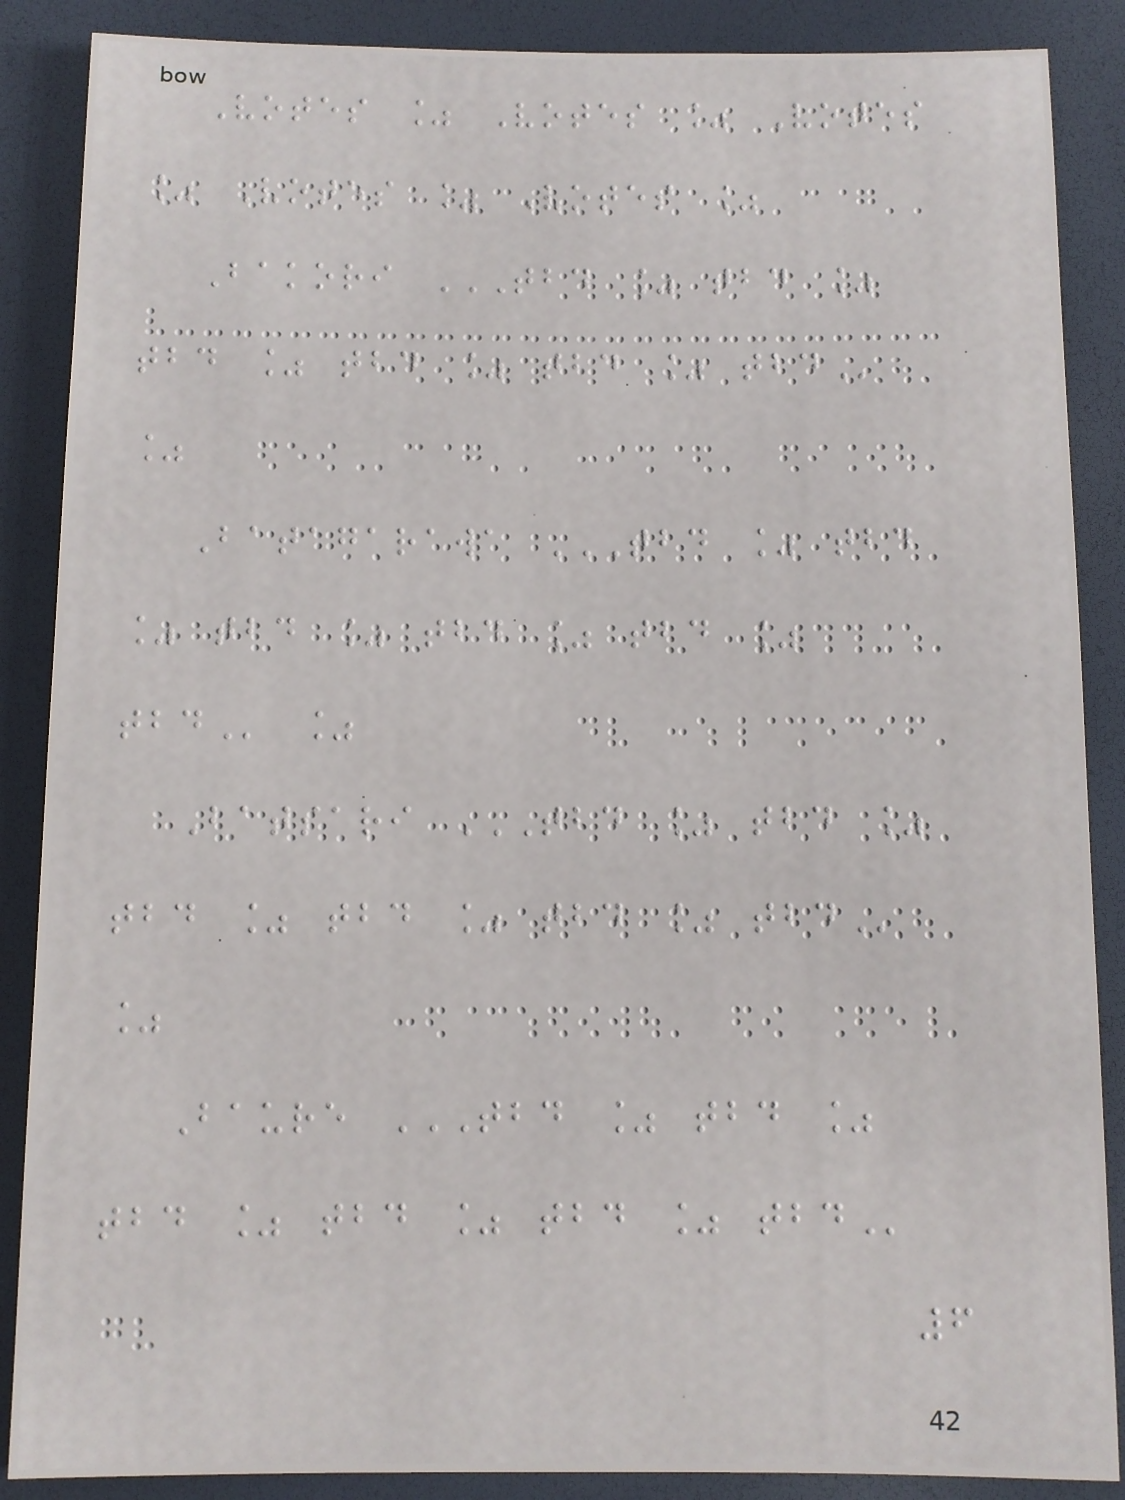Votes % Votes % Votes
% Votes % Votes %
Bakori TBD % TBD %
TBD % TBD % TBD % TBD
%
Batagarawa TBD % TBD
% TBD % TBD % TBD %
TBD %
Batsari TBD % TBD %
TBD % TBD % TBD % TBD
%
Baure TBD % TBD %
TBD % TBD % TBD % TBD
6
